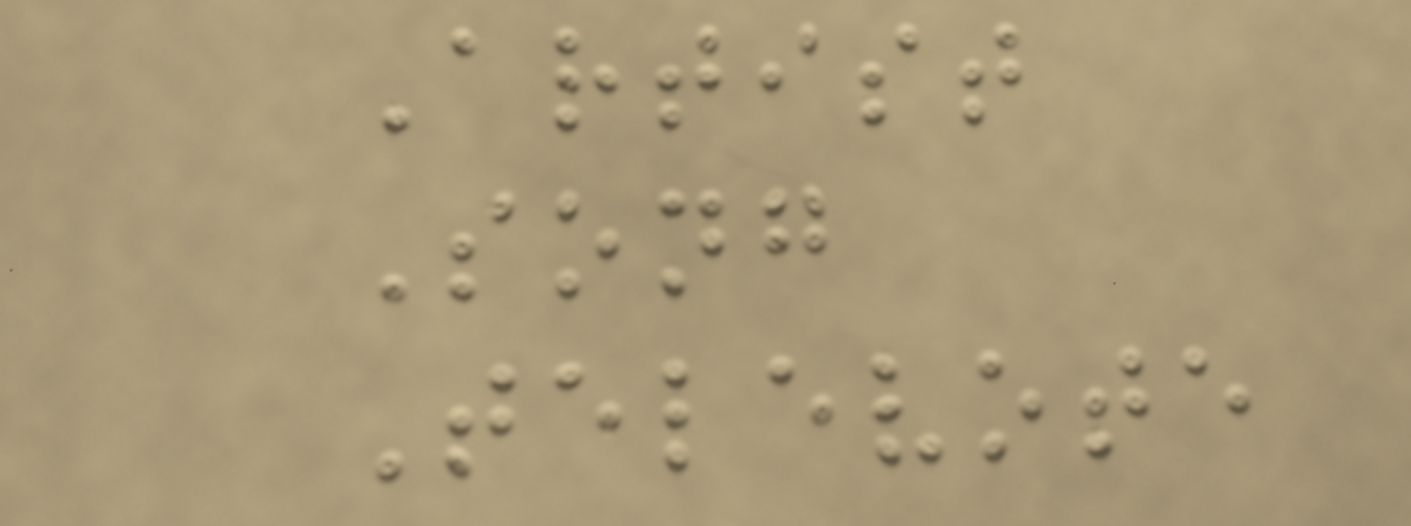Artist
Song
Televote
